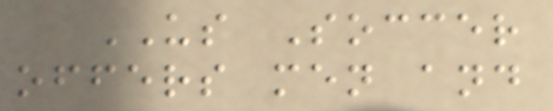US Soccer
offers men and
